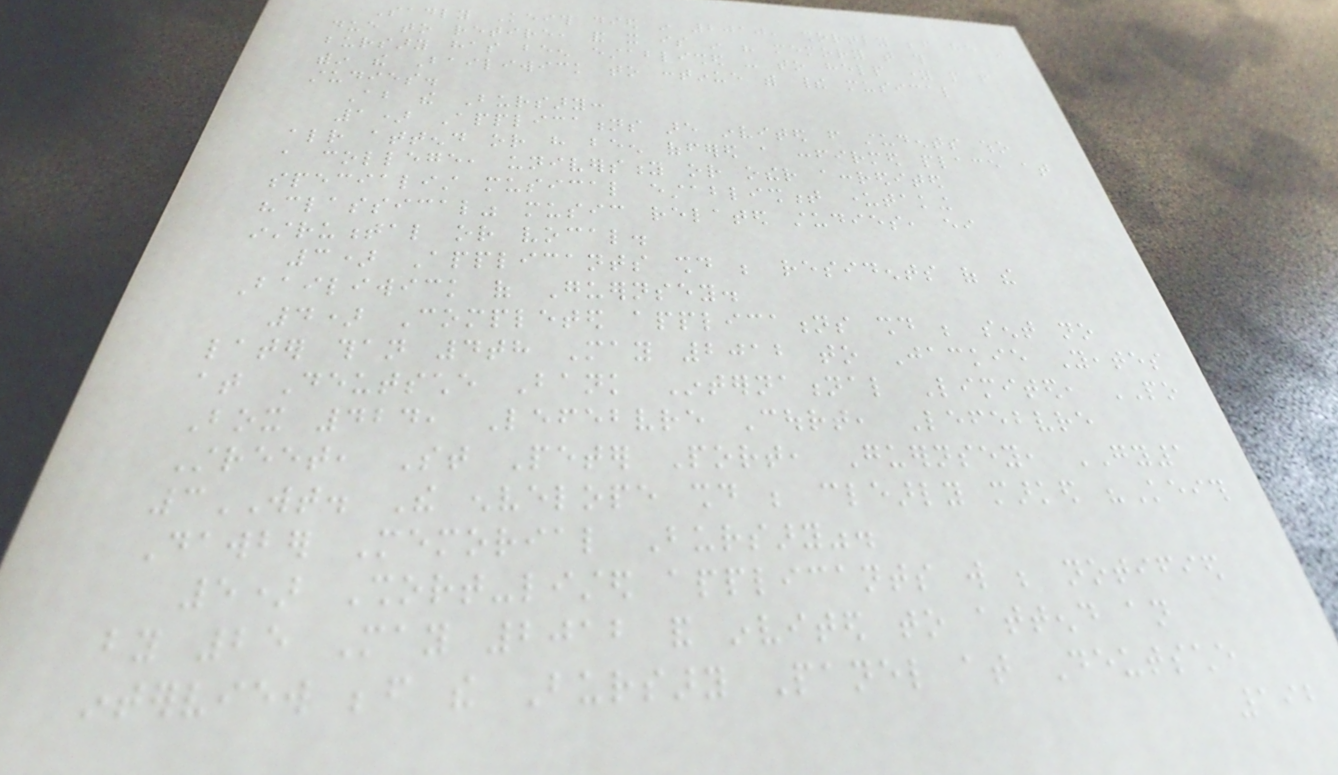Sadly Keith died in 2010, shortly before he was
due to retire, and it is in his memory that this
bursary has been established - to help young people from
within the Bailiwick to continue with their musical
studies.
About the Bursary:
1) Applications are invited from students who
already attend or have been offered a confirmed place at
a college, university or other accredited
specialist musical establishment undertaking
"classical" music related studies, either
instrumental or vocal.
3) Applicants should be residents of the
Bailiwick of Guernsey.
4) Completed applications should be sent no
later than 4th May 2012 to Jackie Yeates
at Deutsche Bank International Limited, PO
Box 424, Lefebvre Court, Lefebvre
Street, St Peter Port, Guernsey, GY1
3WT. The envelope should be clearly marked "Keith
Dawber Memorial Bursary".
5) Short-listed applicants will be notified
by 25 May 2012 and invited to attend an
interview before the Bursary Panel at Deutsche
192
